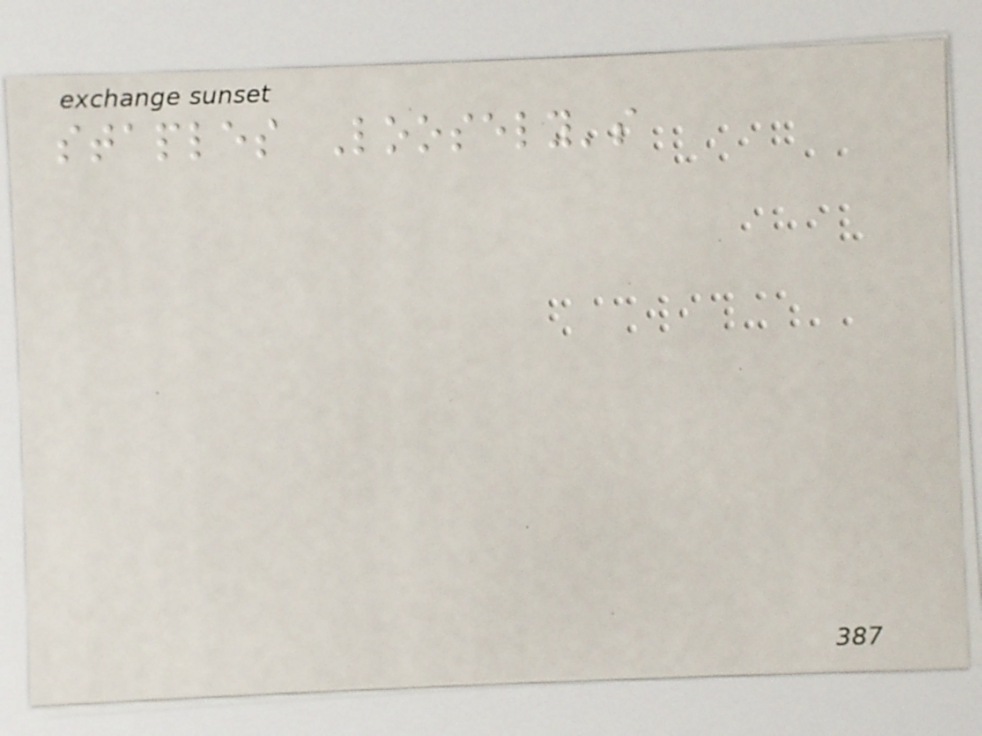staples Loosely's
